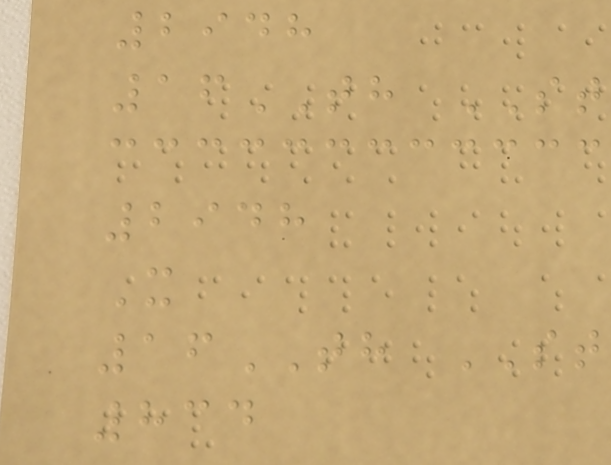2948
16TH ST
2948
X
16TH ST
834
